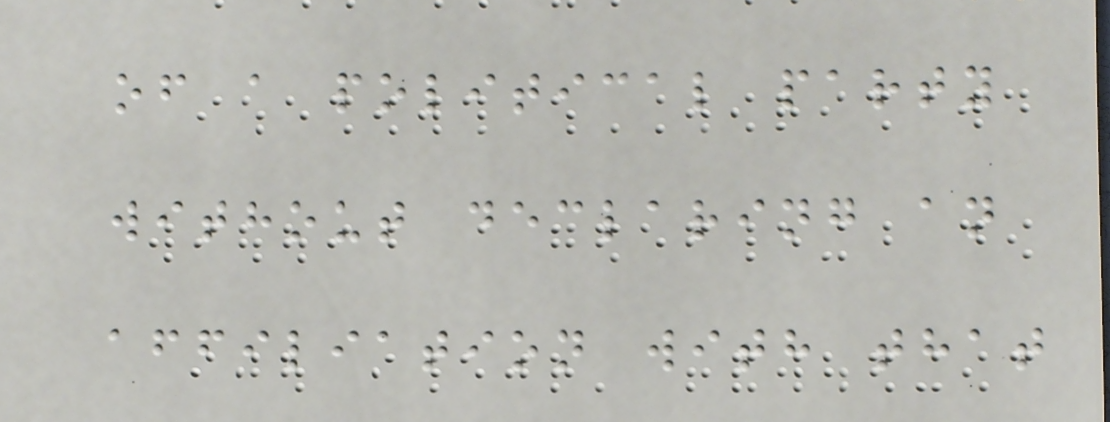of a political party
without declaring an
affiliation with that
